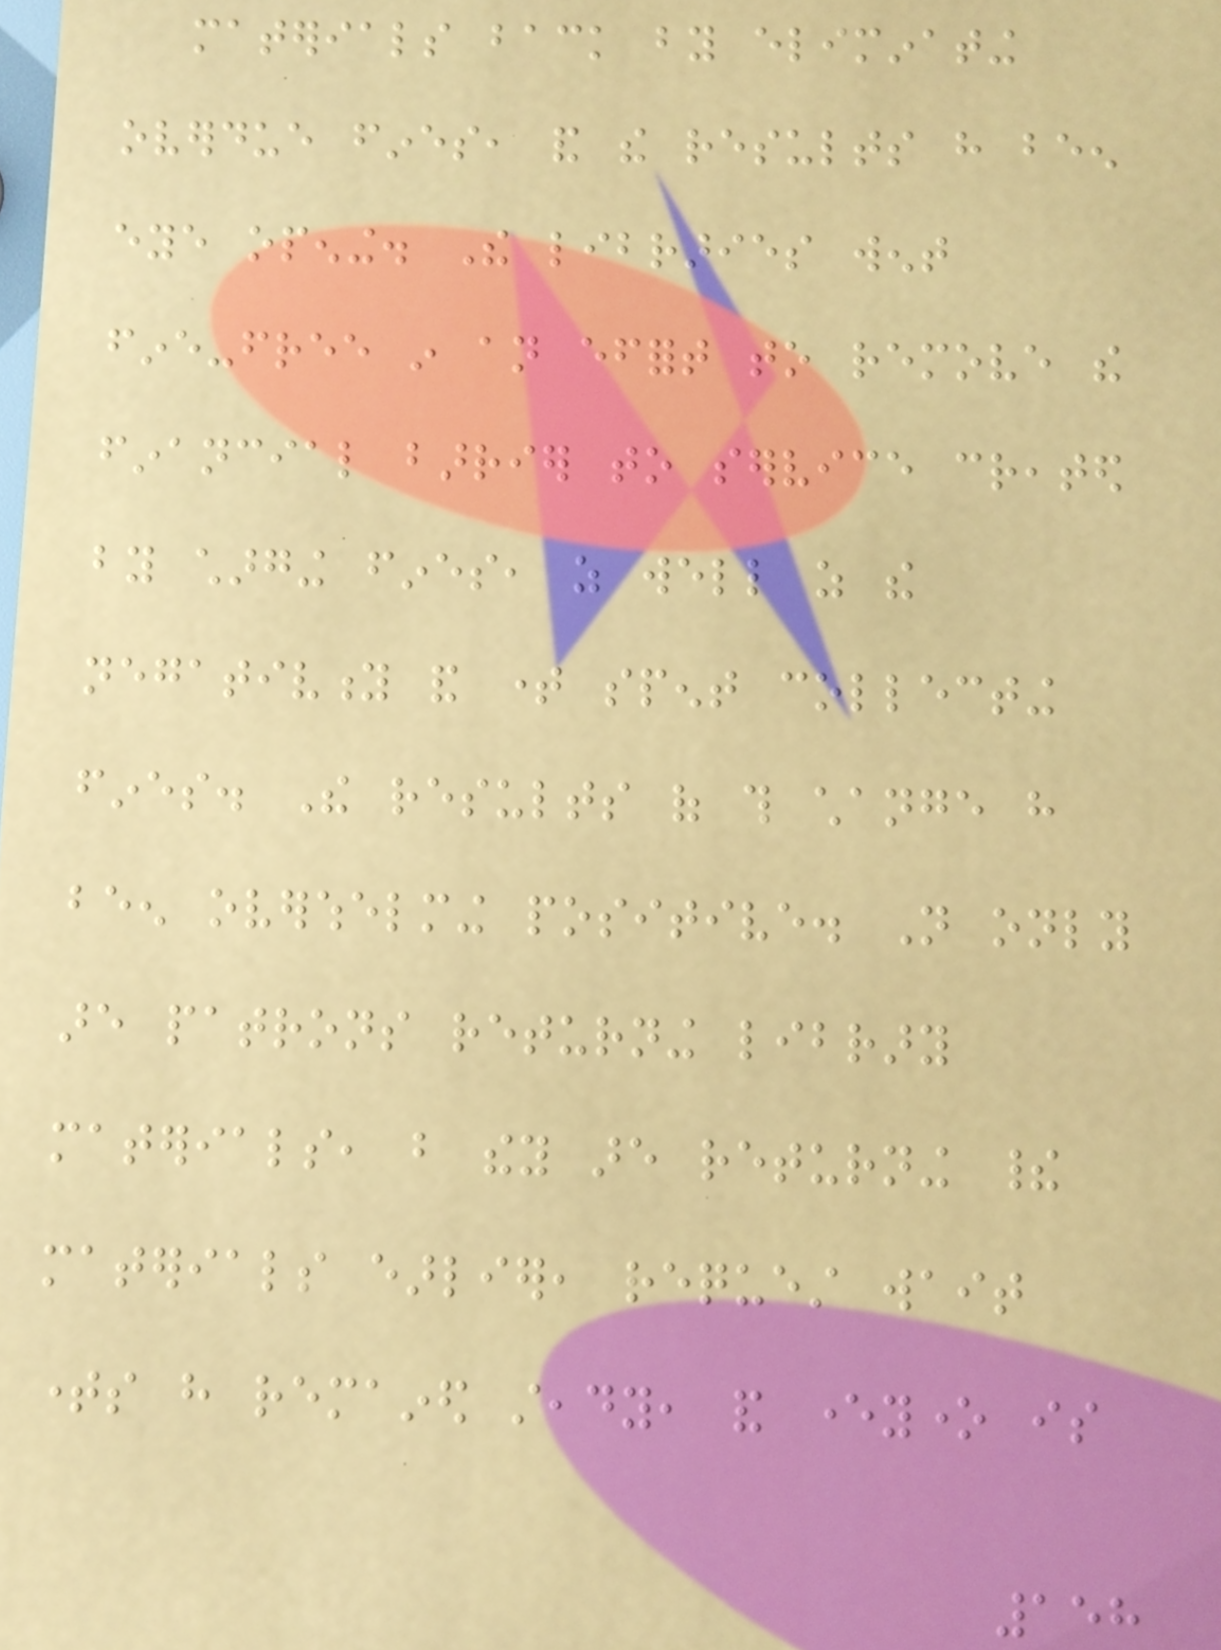materials back by eliminating
overdue fines, and the results have been
eye opening. The libraries went
fine-free in an effort to remove the
financial barrier to service created
by charging fines, as well as the
negativity and time spent collecting
fines. The results of this change have
been overwhelming positive. Not only
are patrons returning library
materials, but they are returning their
materials earlier, request wait
times have remained steady, and everyone is
158
